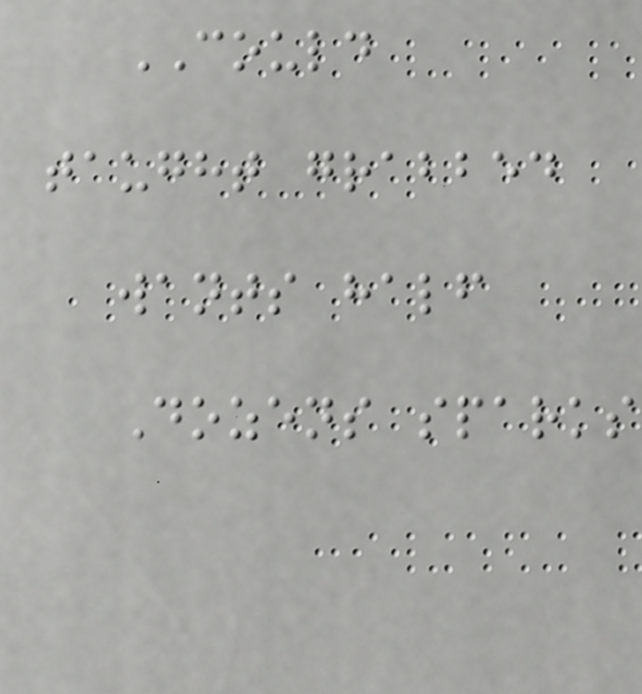COULD
taught grabbed
wants half
Dozens sparks
